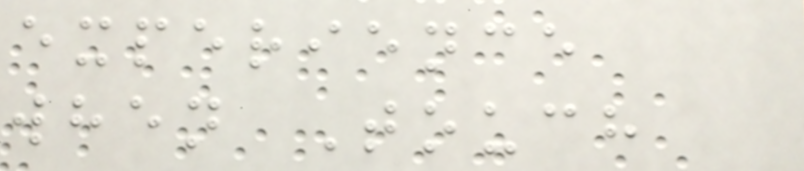experience
when Touch
